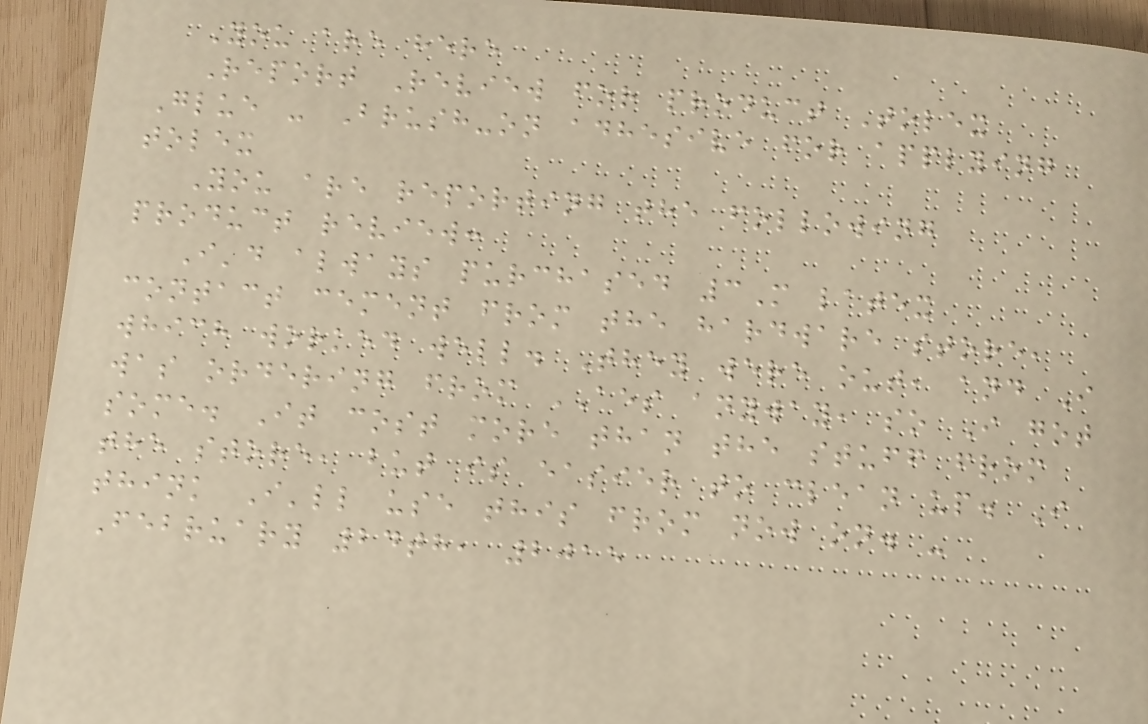You are here
Report Review for product Tolex
Glue - Brush-on adhesive for applying
tolex
You are reporting the following
product review:
I'd always purchased 3M latex
contact cement from the hardware store,
which worked well. They were out, and I
was ordering from AES anyway, so I got
some. It cost more than the stuff from
the store, but is easier to clean up. I
think I'll use this from now on. -
February 24th, 2015
